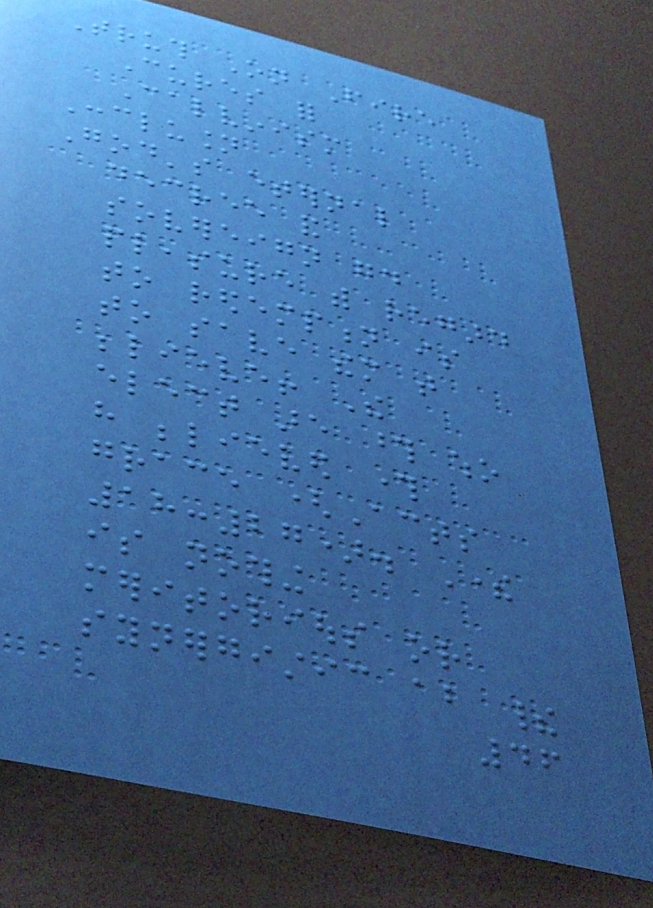Truth On Fire
Cures for
Calvinism
Conclusion
God's eternal
decree and
sovereign good
pleasure with regard
to redemption is
to save them that
believe! The
elect are those who
have believed through
grace (Acts
18:27). There
is nothing
meritorious or
synergistic about their
46
